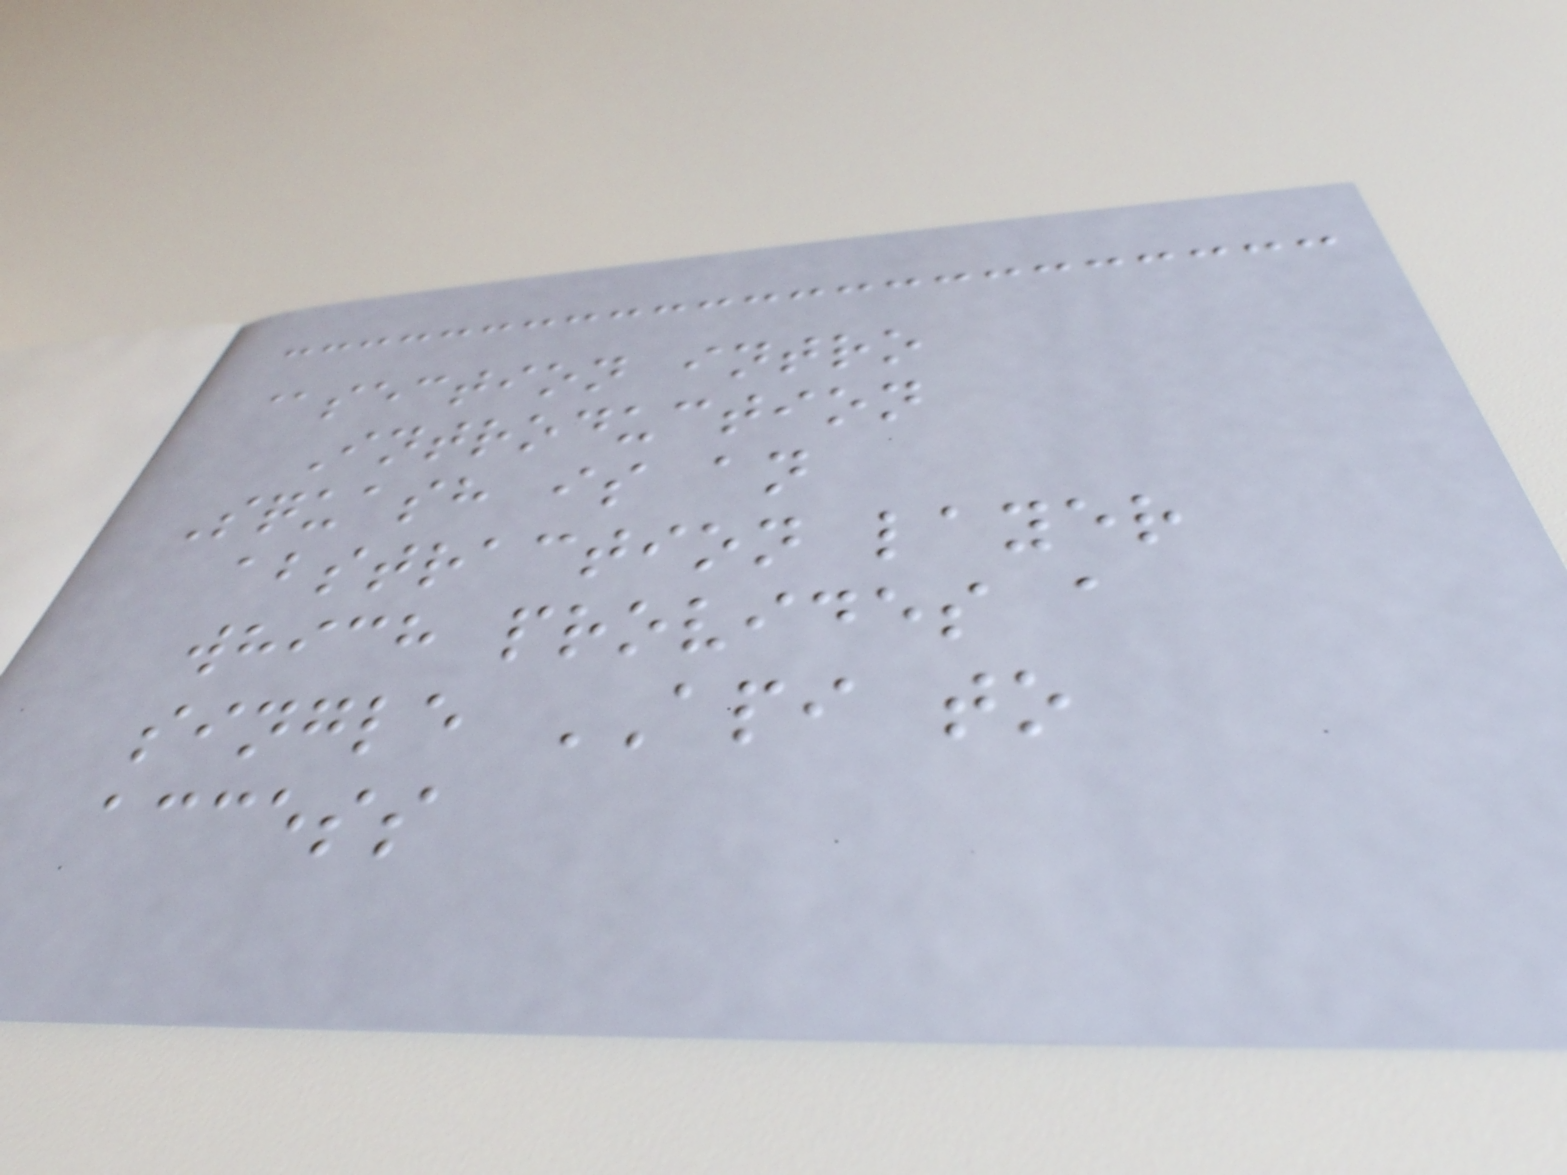@section intro
Introduction
Squash is an
abstraction layer
which provides a
single API to
access
